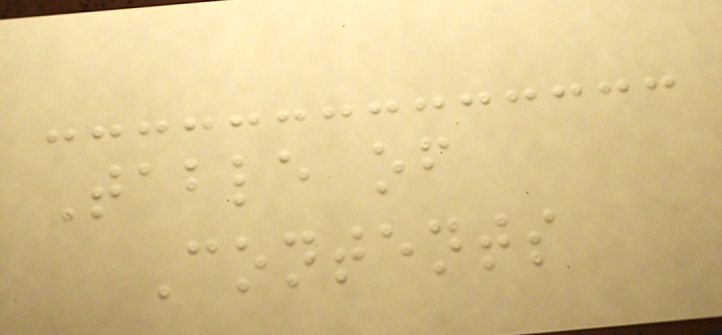Table of
Contents
